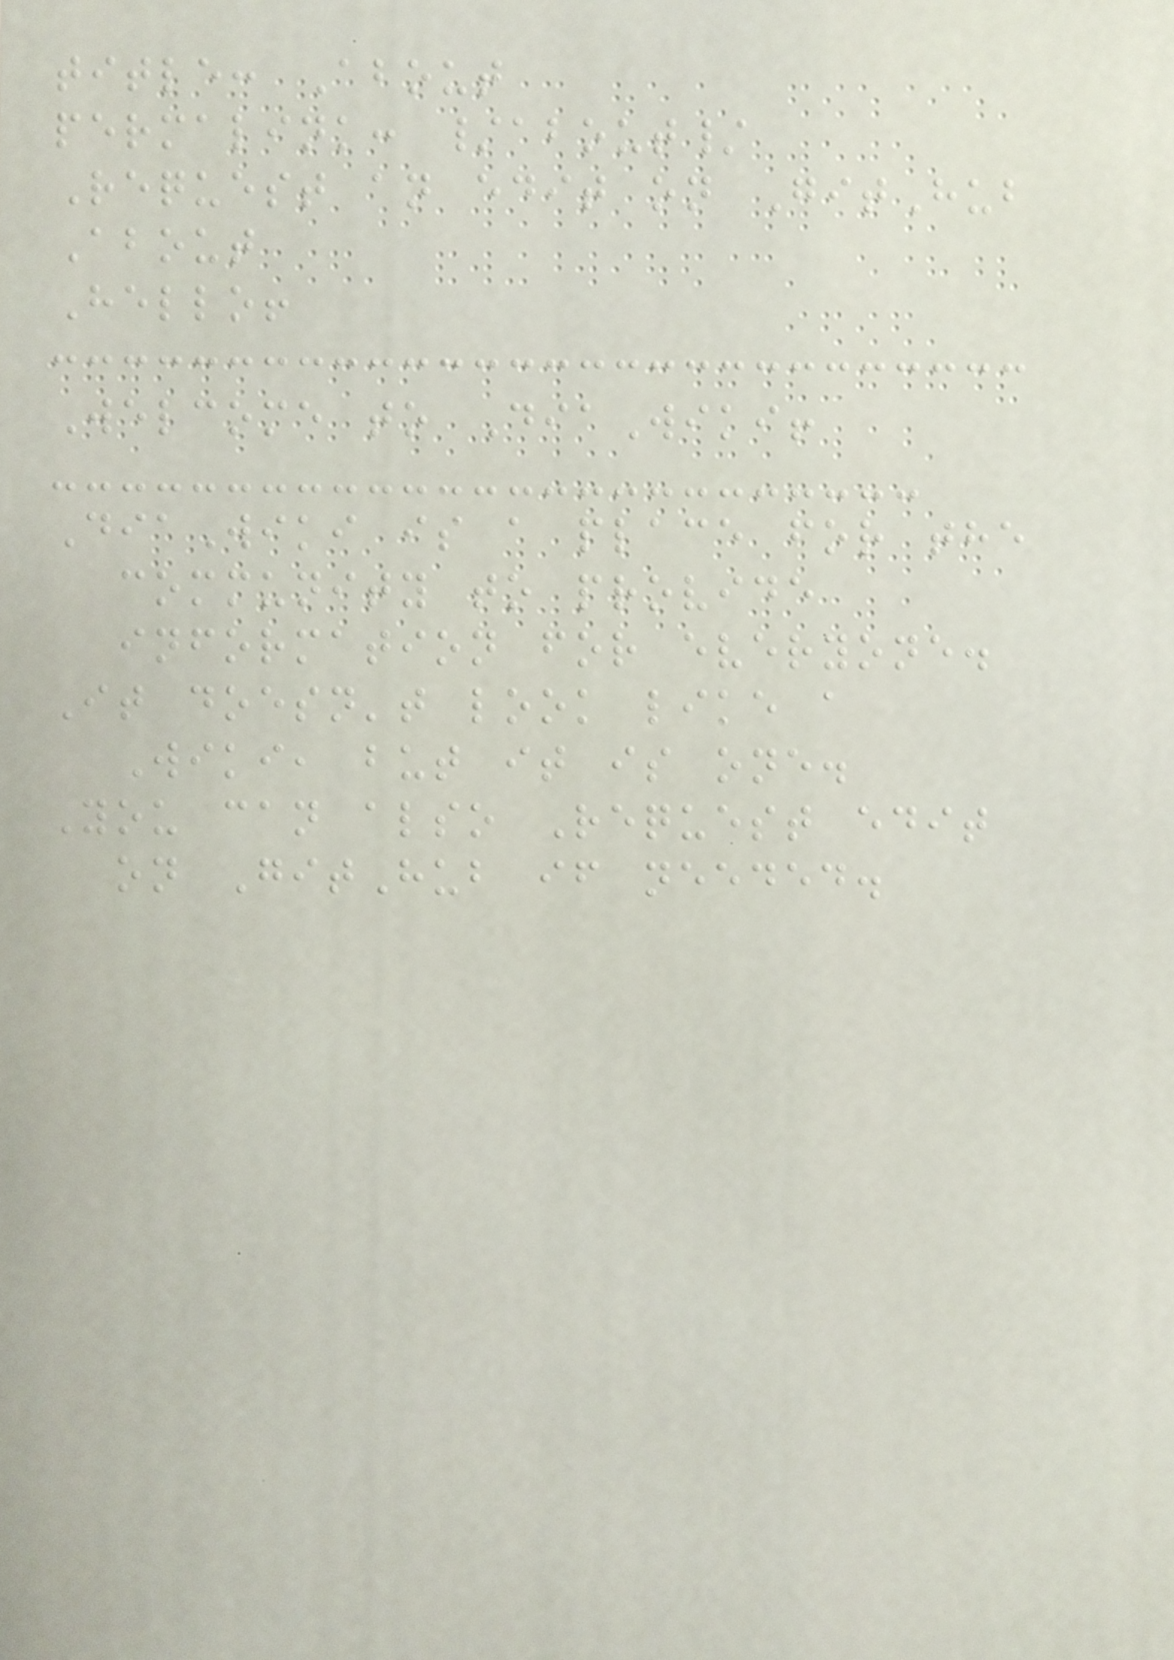title: About
permalink: /about/
Request an edit on GitHub
About
Hello!
Welcome to DiaWiki!
DiaWiki is a place for the
community to provide
information for everyone.
It doesn't look like a
Wiki, but it is one.
You can also Request edit
on GitHub if needed.
